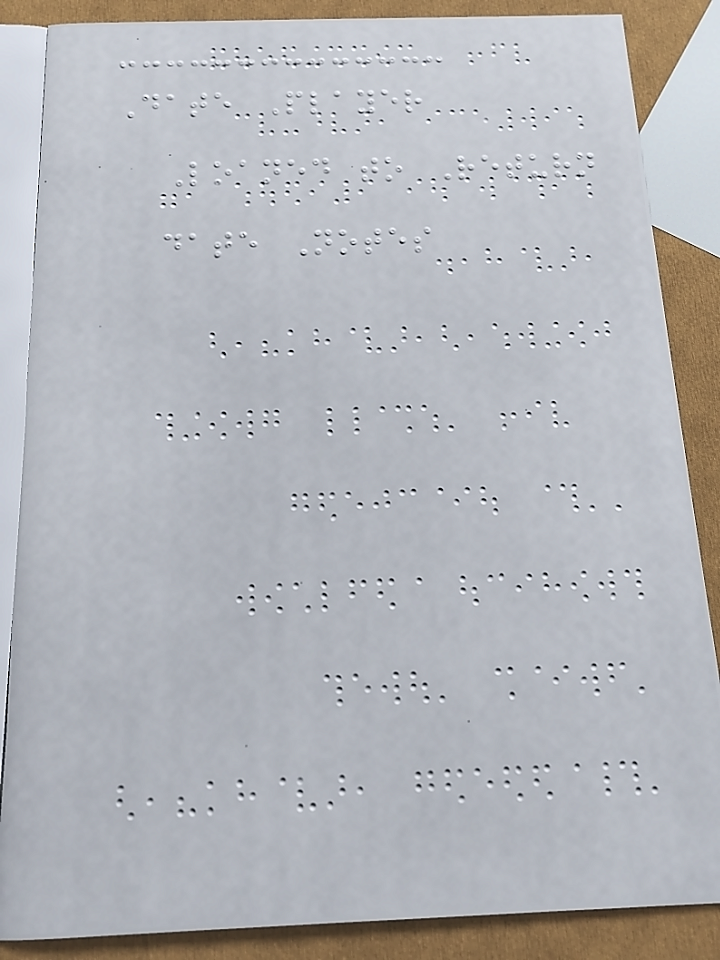Date Player
Loaned to Return
date Notes
